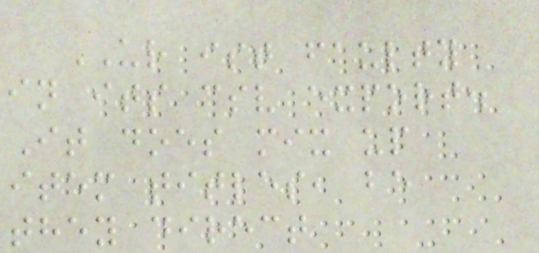UR ist faulty
in its csv export.
It does mix up
item titles, be
they direct
